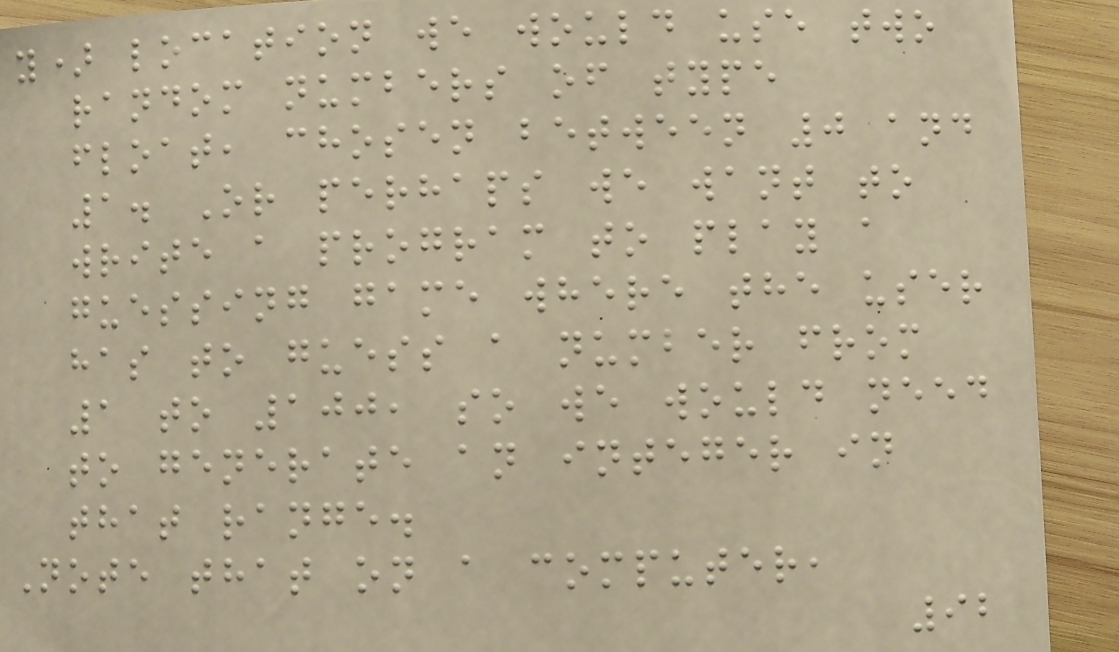y) location we would use two
random numbers of type
float, chosen between 0 and
1. Or perhaps we want to
write a program to play a
guessing game where the user
has to guess a number from
1 to 100, so we would need
to generate an integer in
that range.
Note that on a computer,
92
